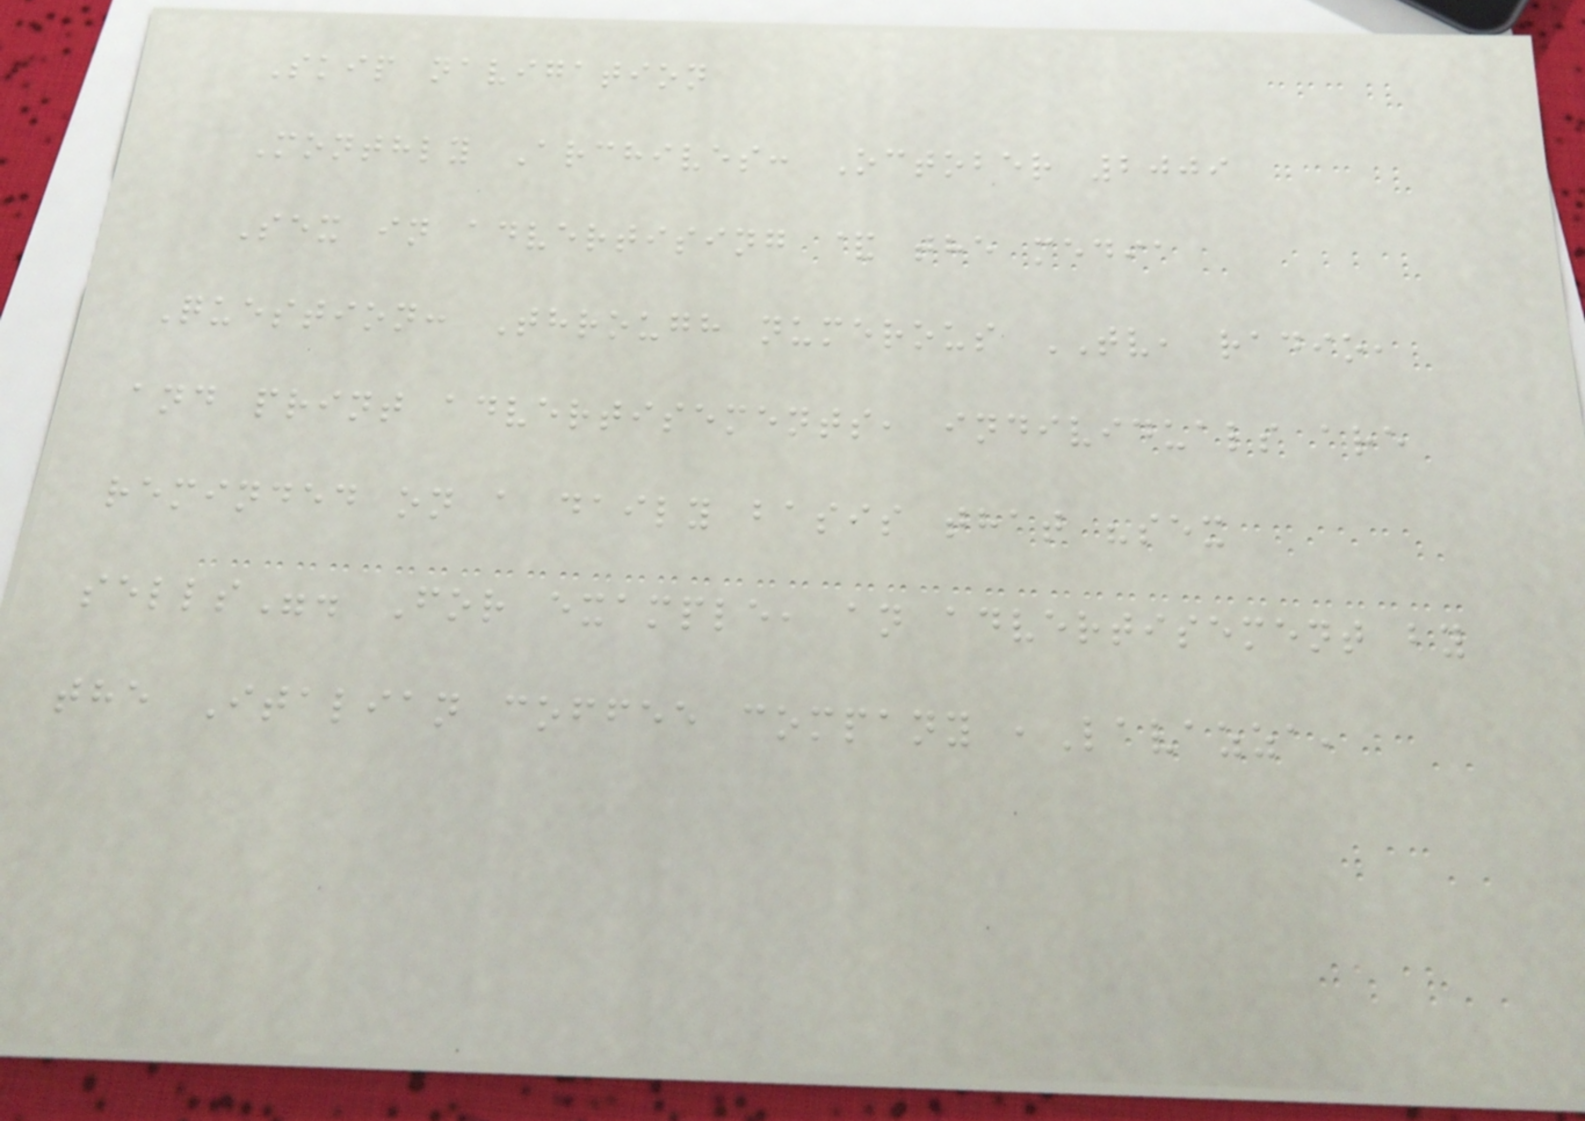Skip navigation
Monthly Archives: October 2009
Sex in advertising & the media
Question: Through numerous TV, radio,
and print advertisements, individuals are
reminded on a daily basis that "sex
sells". For example, an advertisement by
the Italian coffee company ,Lavazza,
